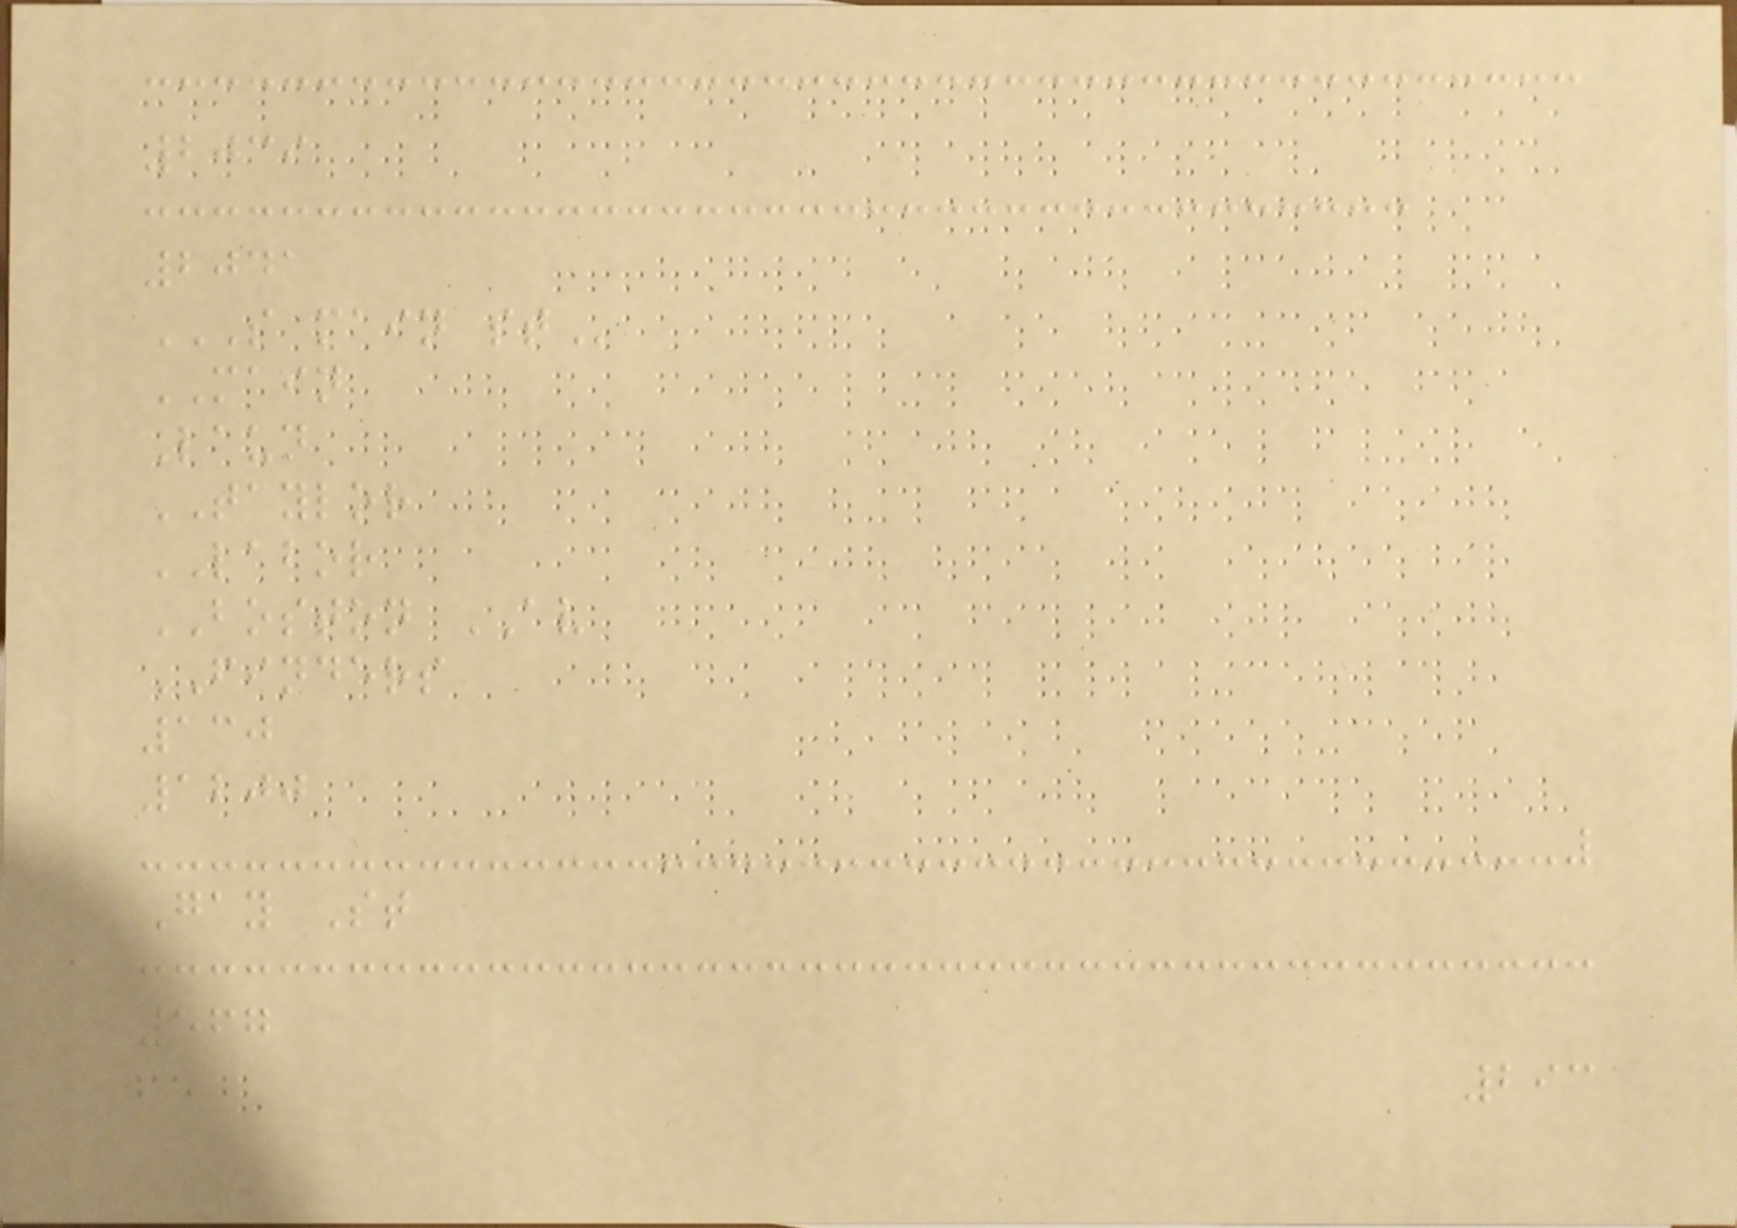2039
2041
S MAIN ST
MAIN
Laun
TAYLOR
LABOR
BOSTON AV
FINDERS
130
1200
Gay St
567
293
